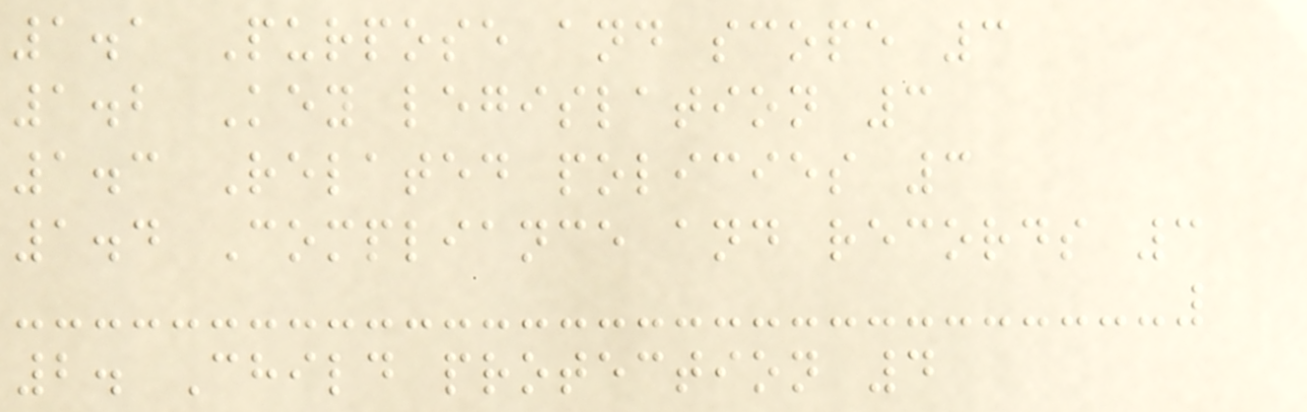1.1 Purpose and scope 3
1.2 Key legislation 3
1.3 Related policies 3
1.4 Compliance and records 3
2. Child protection 4
